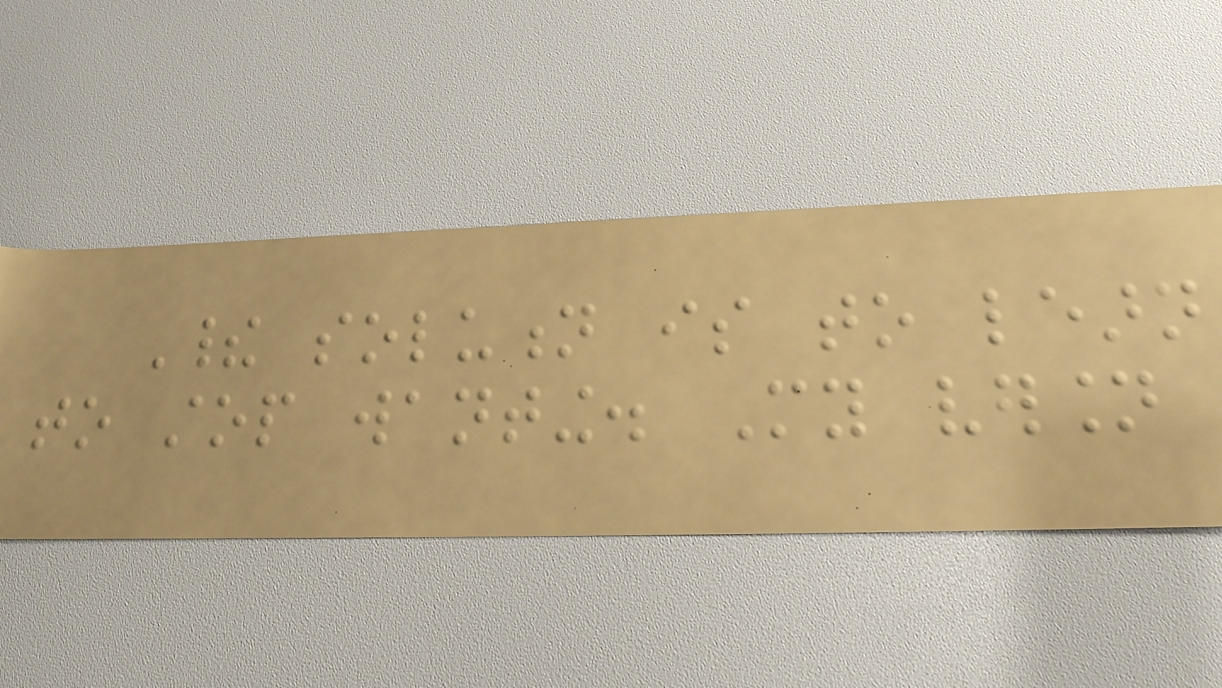Their solution is to learn
to stop wanting. My version
